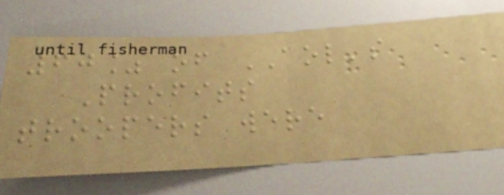60% of AOL's
Profits
troopers were
